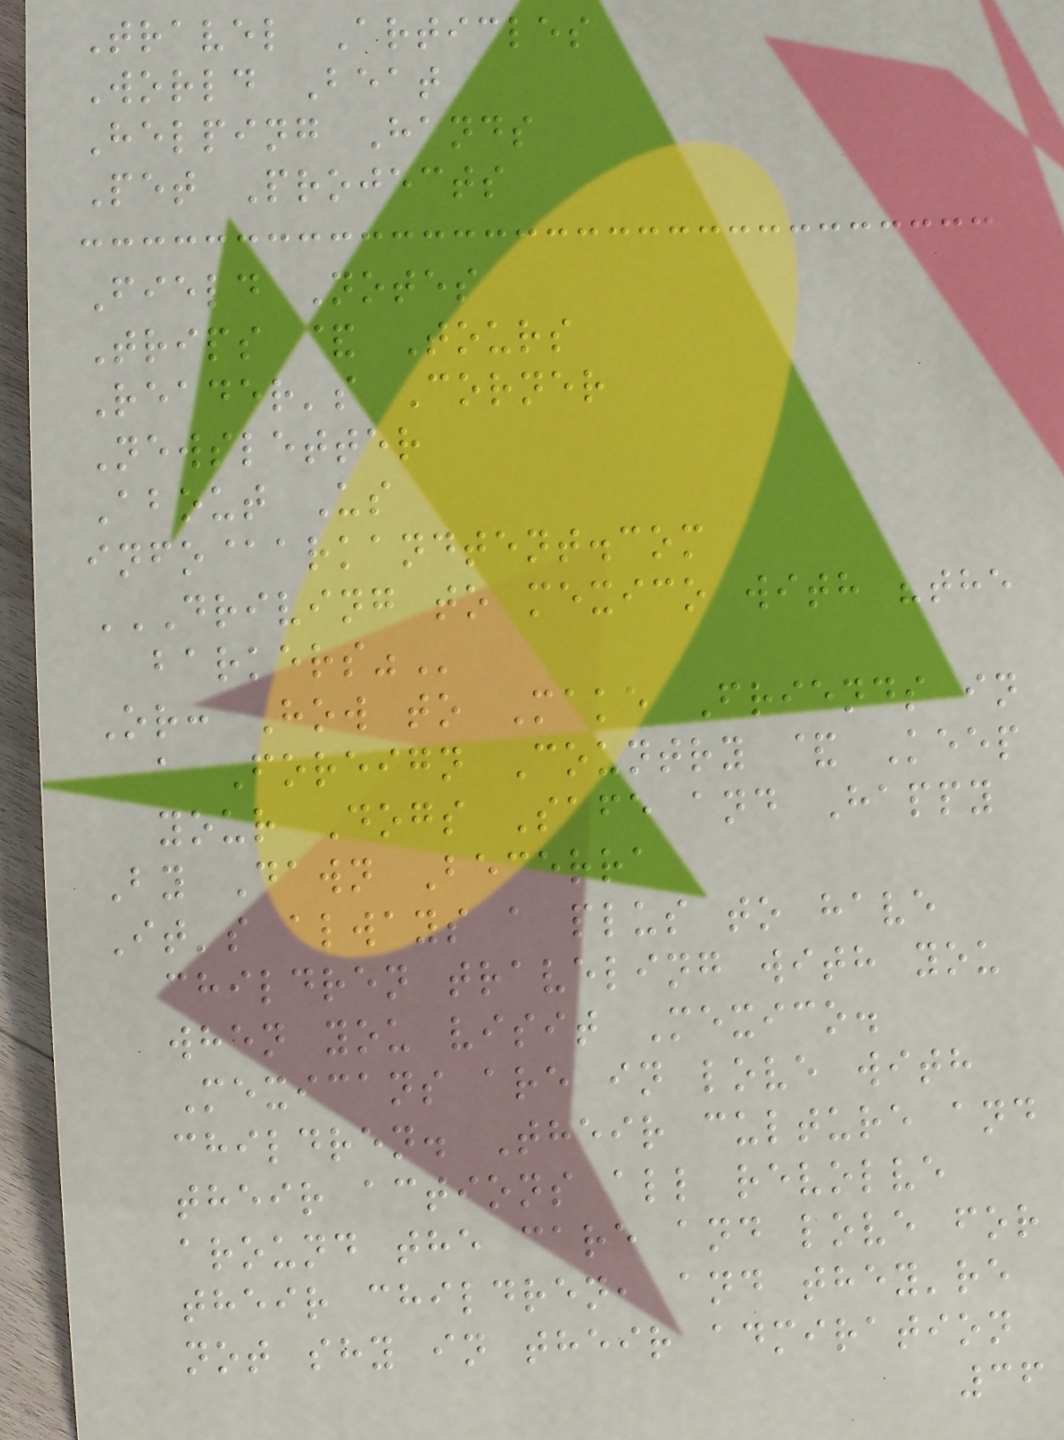Travel Articles
World Beat
Helping Hands
Pet Projects
Field Notes
Trips & Tours
Reader's Corner
Newsletter
About Us
info@arkandtent.com
DRIVING TO MEXICO WITH "THE
BARKERS"
Or: How to Make Friends in
a Foreign Country & Keep
your Dogs Safe and Happy
By Dawn Becerra
It's always a plus to have
children traveling with you
when you visit Mexico.
Mexicans are in love with
children. Their culture and
their actions all revolve
around the care and love for
their children, and they're
not shy in their admiration
36
